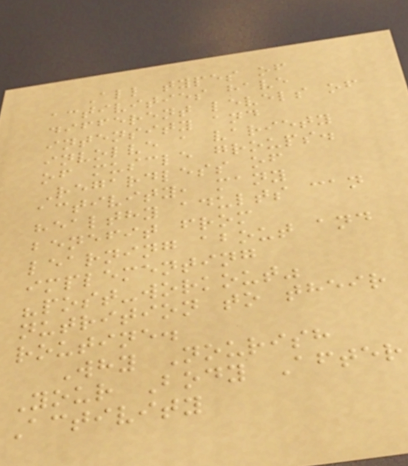All types of
activities have
different levels of
intensity and
involve a variety
of muscle groups.
Regardless of
activity, many
healthy adults can
benefit from
learning about and
implementing
"post-workout"
nutrition to their
routine.
Why Nourish
Your Body After
Activity
